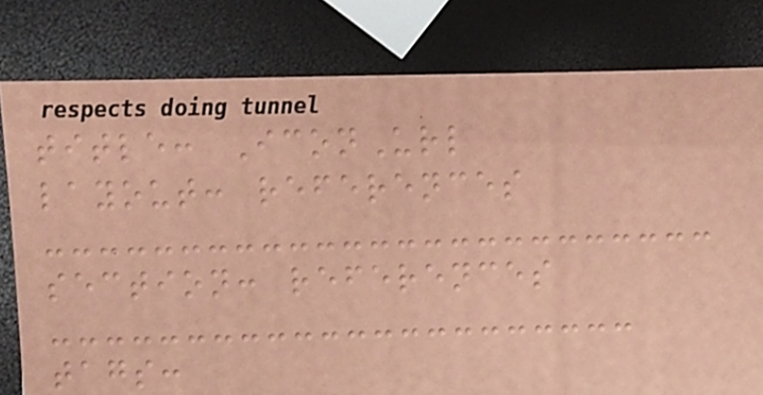title: IconUrl
layout: references
section: references
tags:
